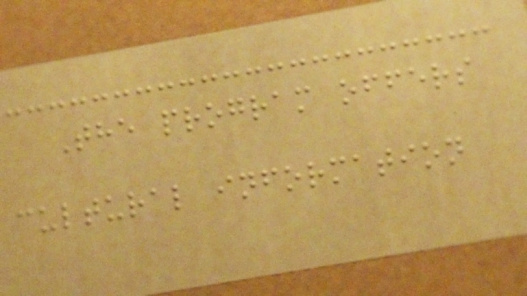The program offers
cultural information
